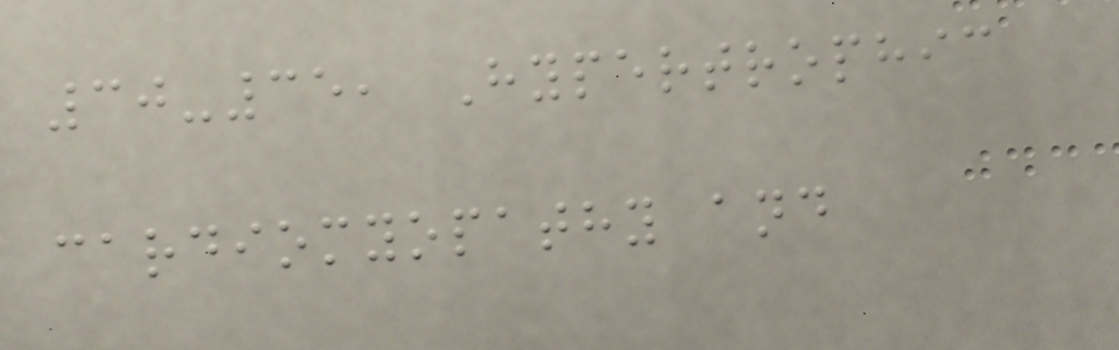30-35, Hypertrophic
cardiomyopathy and
